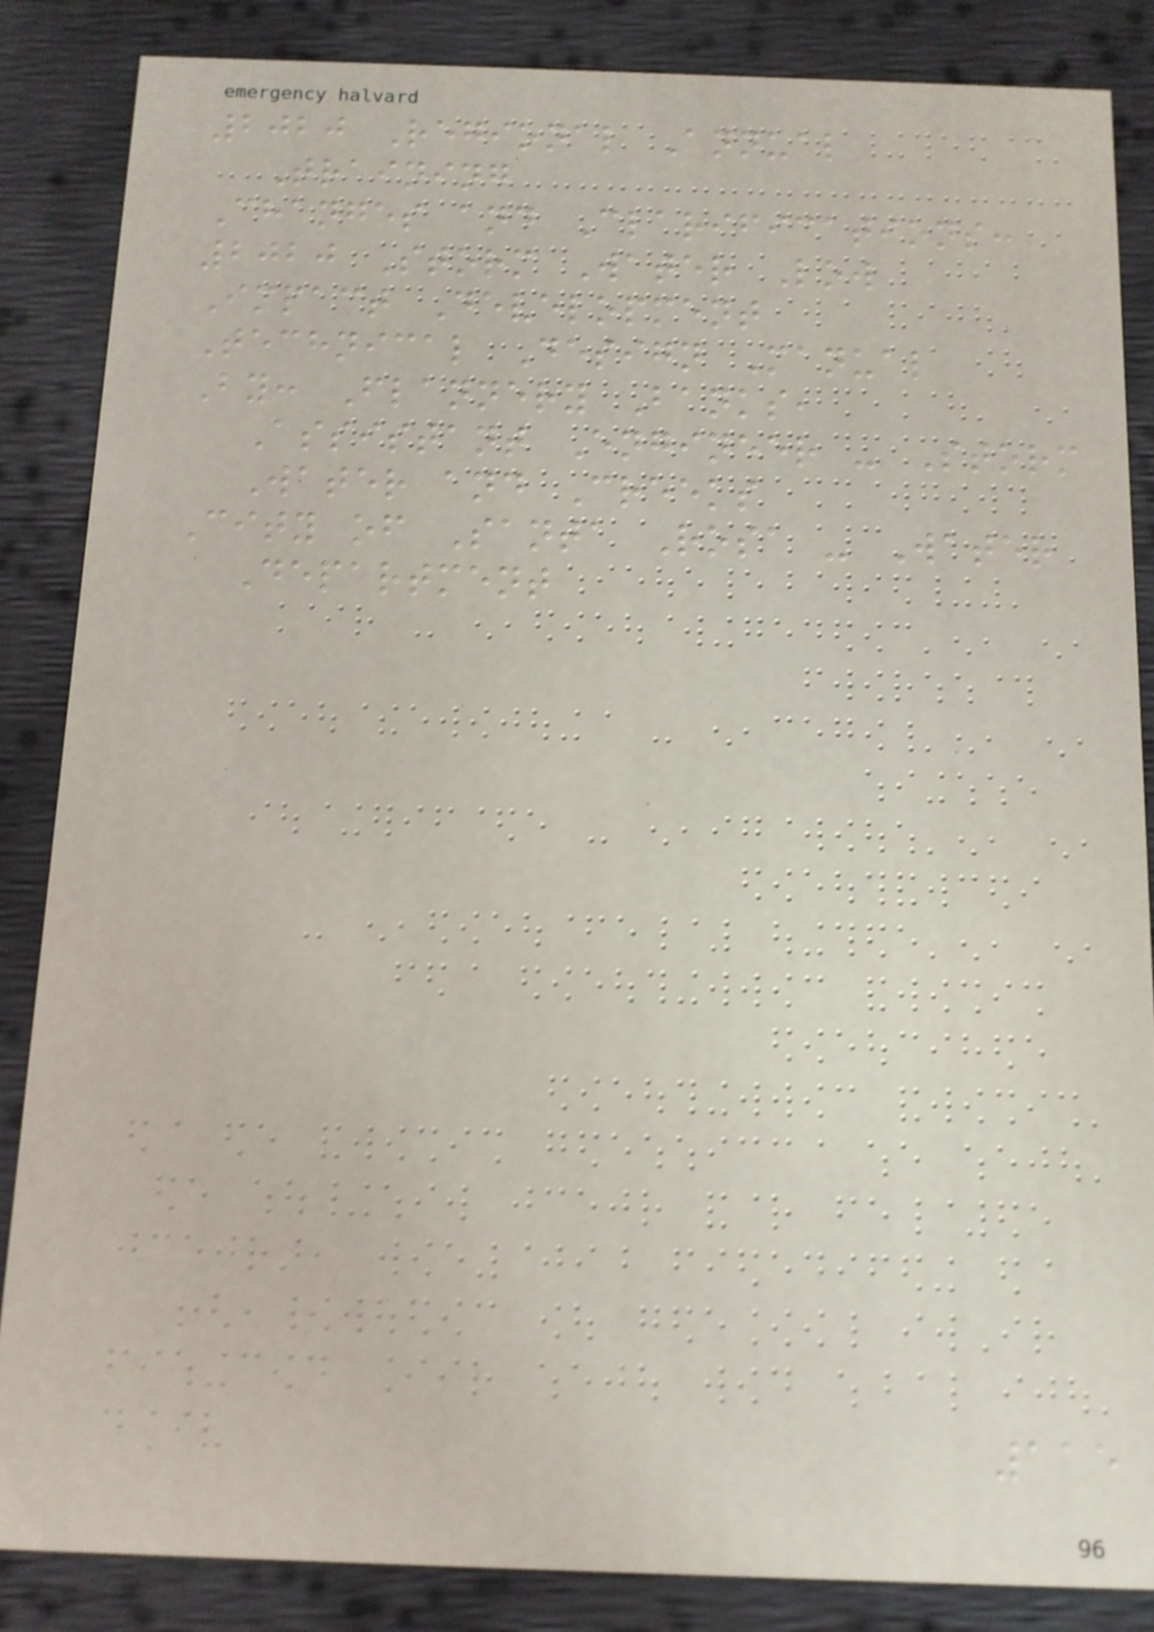2020 Regional Annual
Training
Changes and Clarifications:
2020 Storm Water Low
Impact Development
Technical Design Manual
By: Flannery Banks,
Assistant Engineer - Storm
Water and Creeks
City of Santa Rosa - Water
Department
115
